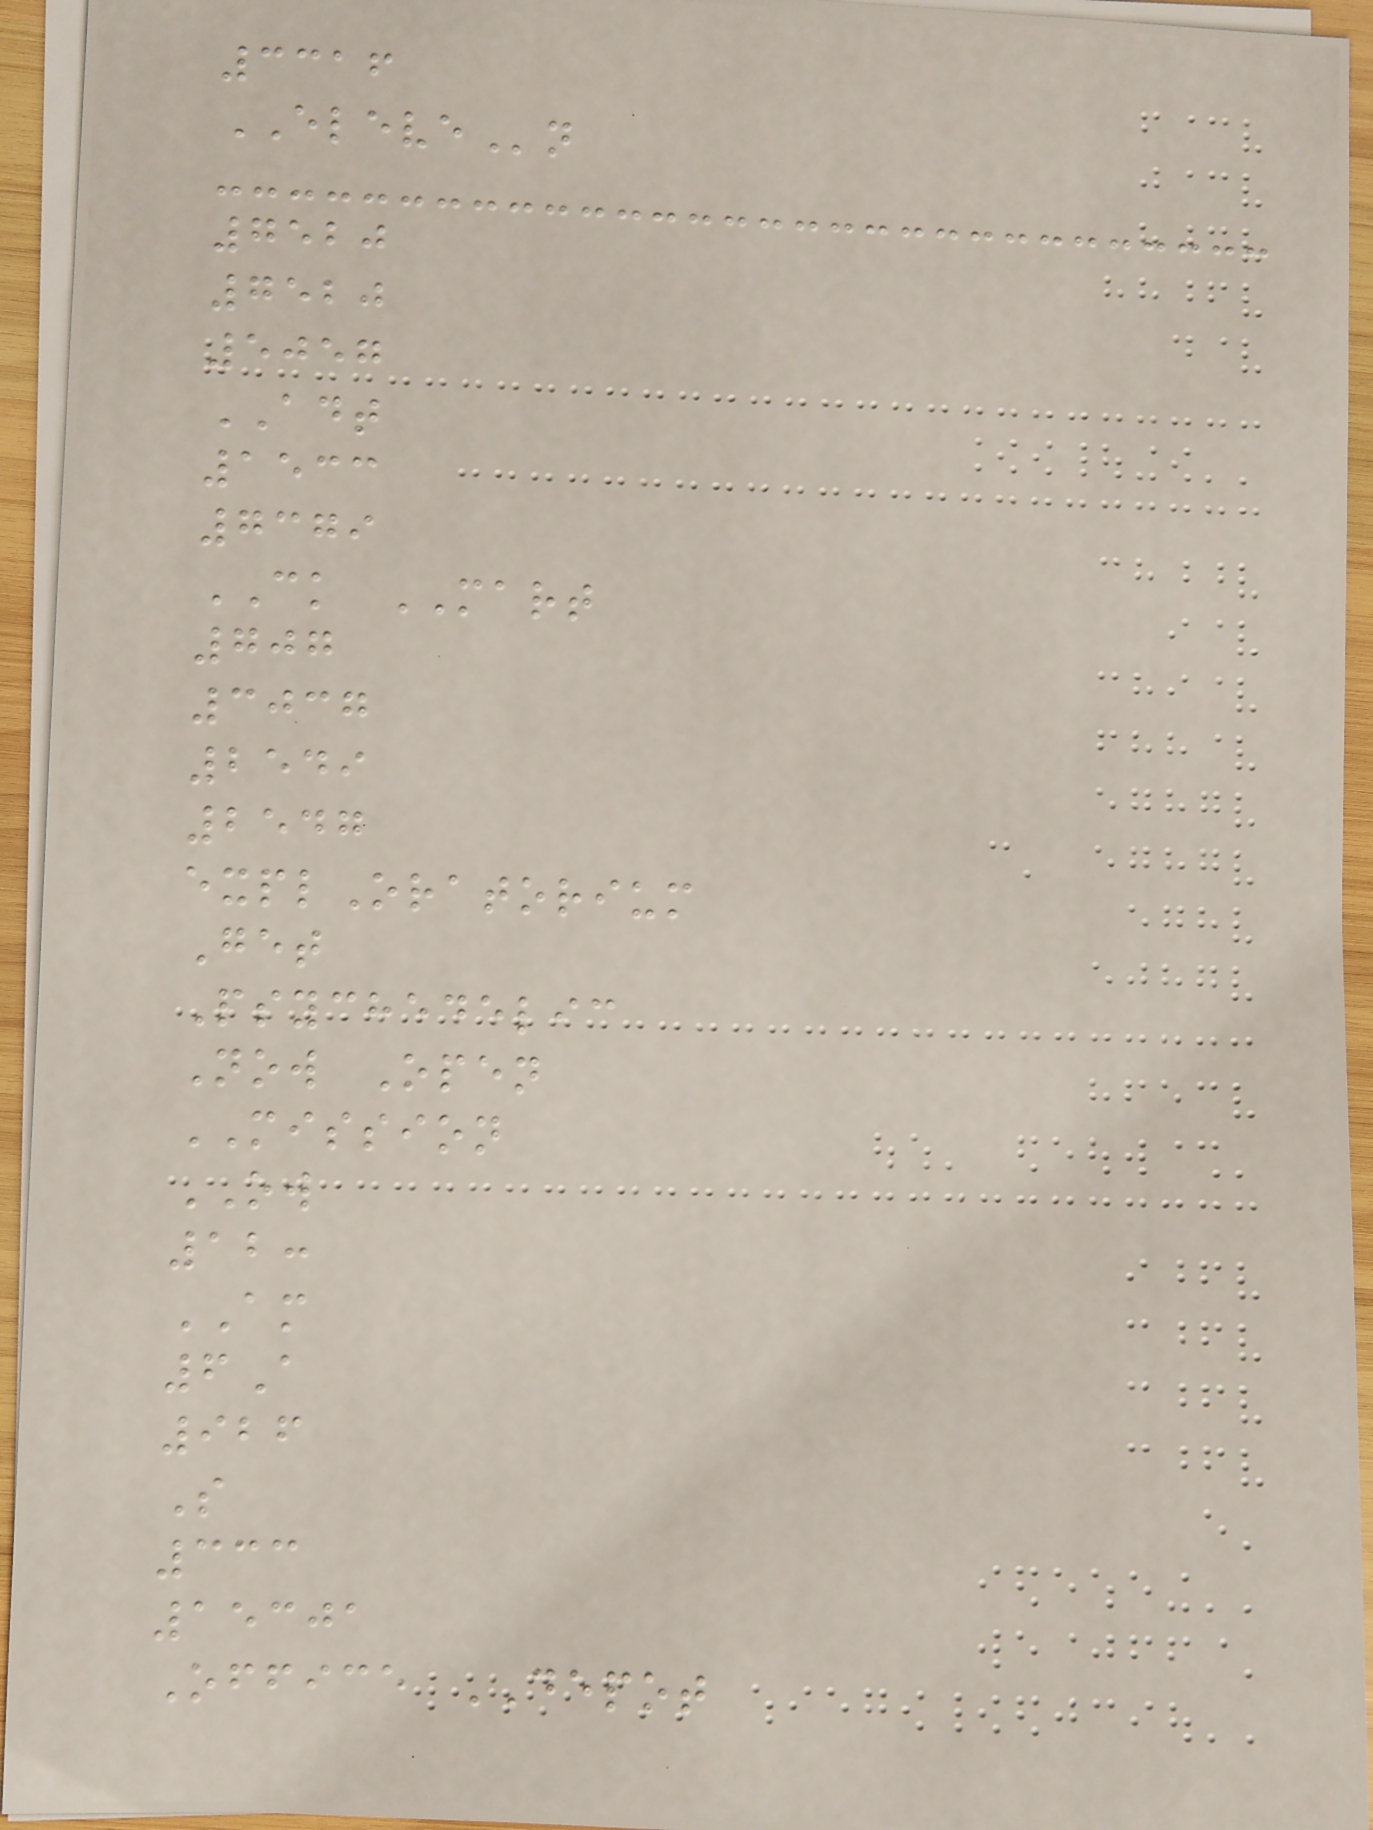3316
ELEVEn
7520
7520
5057
ADT
1533
7379
CK MART
707
3037
2549
2547
explOratorium
Get
Psychedelic
Now Open
MISSION
OW
12:
AM
6A
926
S
333
15301
Office DEPOT
